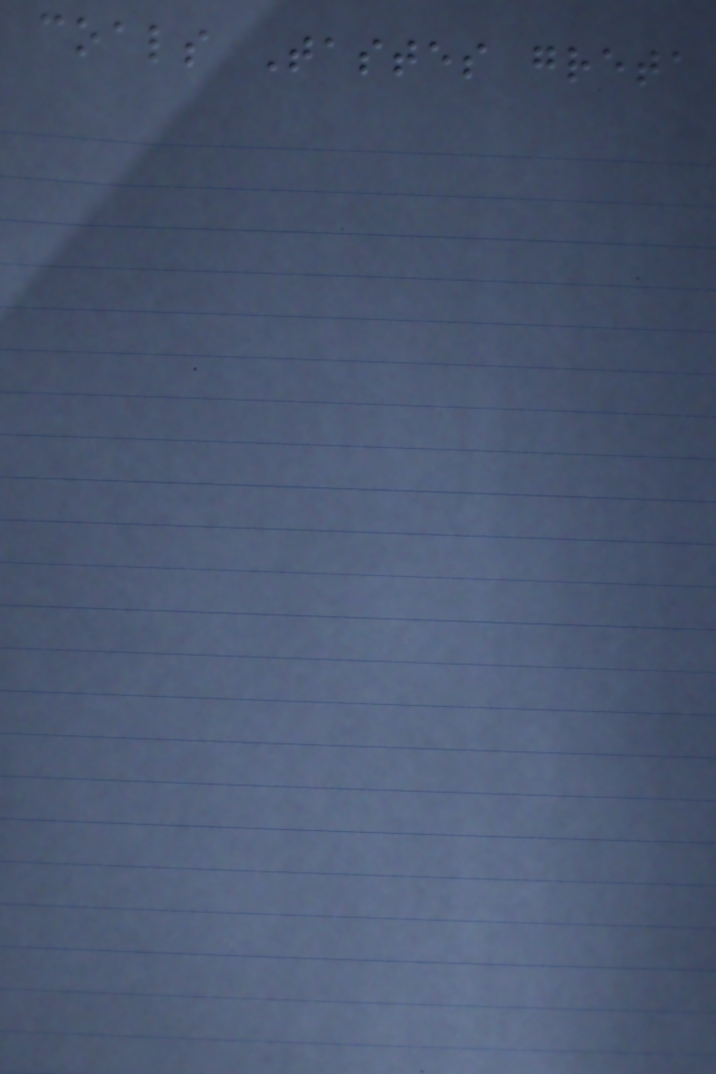coals Tastes greta
